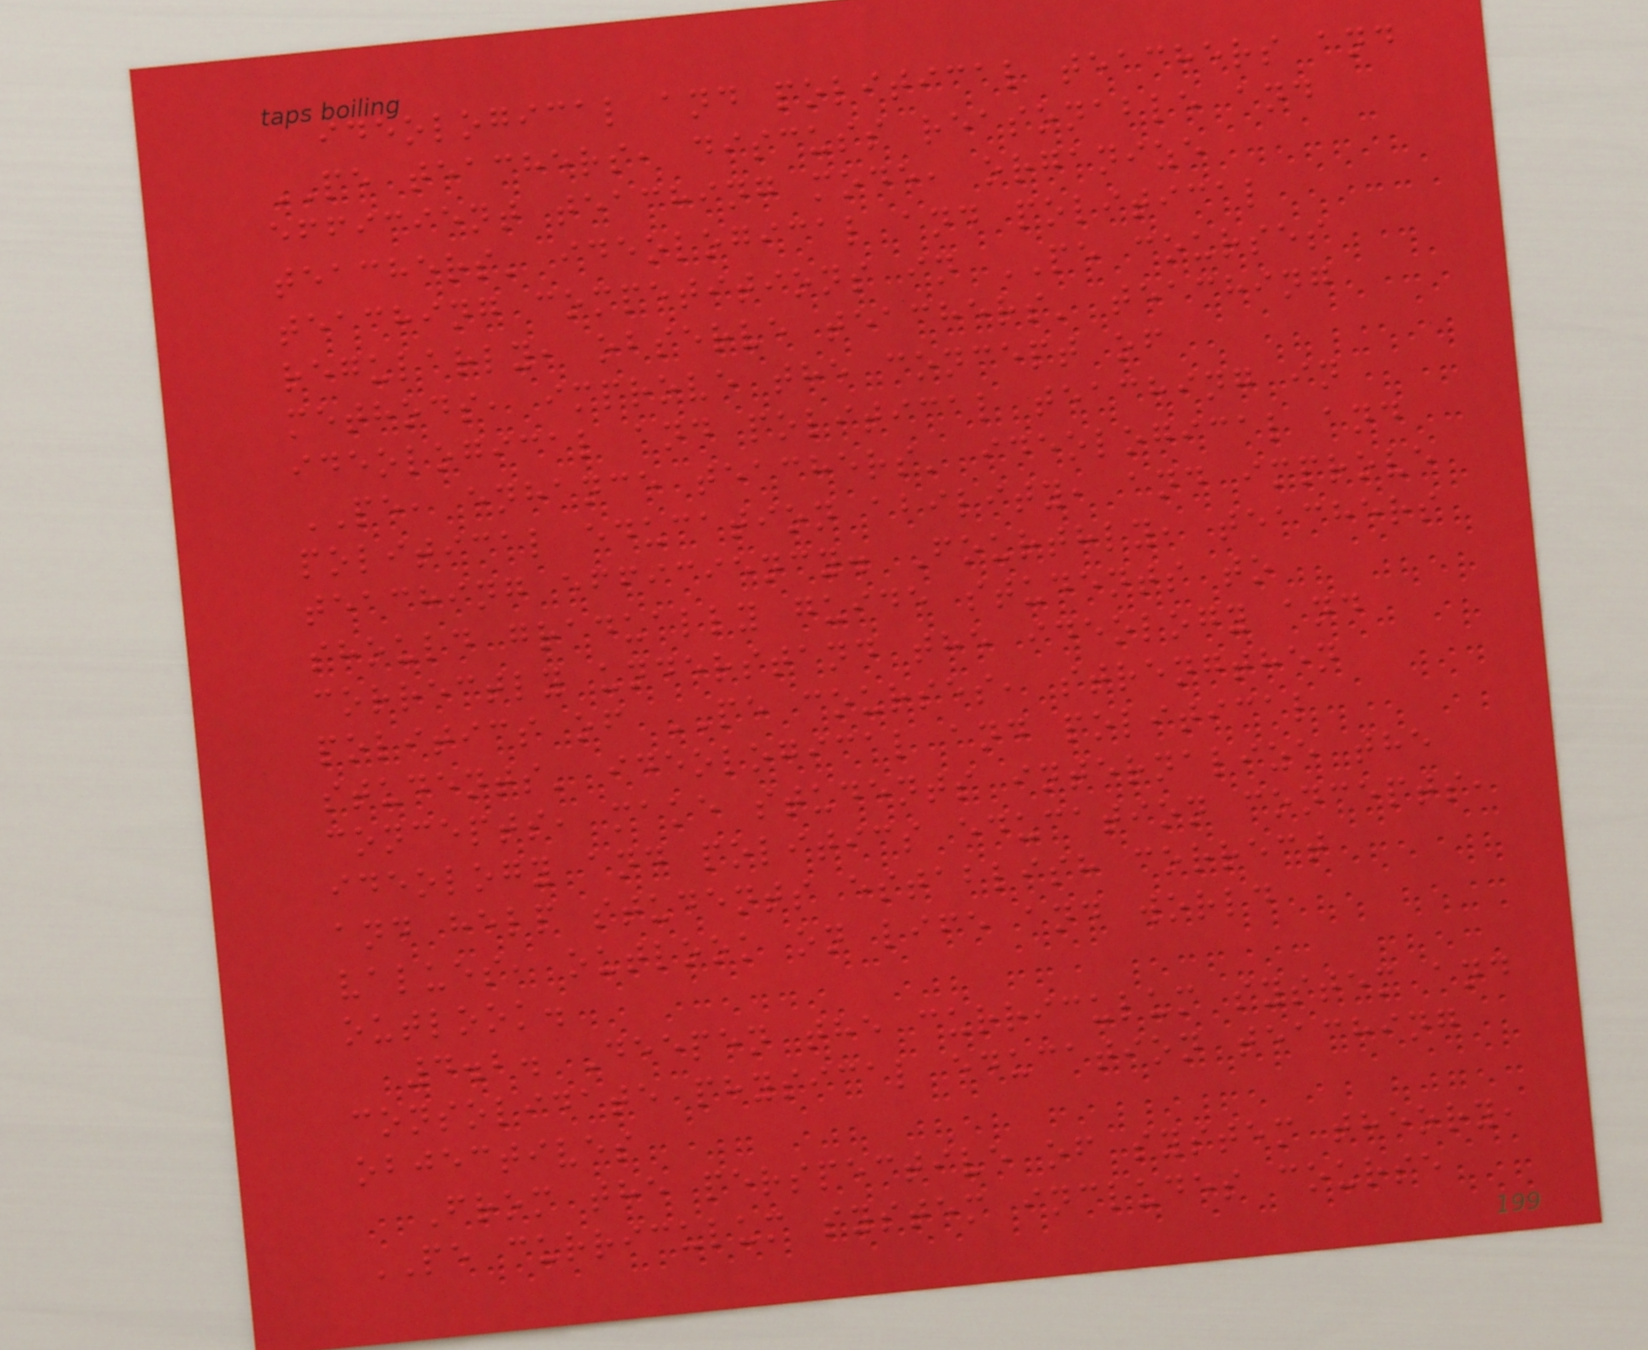ideological and political teachers and
PE teachers, discuss reasonable and
efficient teaching mode, organize
teachers' ideological and political
teaching competitions in PE courses
regularly, observe teachers' teaching
methods, improve the concept of
ideological and political teaching in
PE, enhance teachers' ideological and
political education ability, and improve
teaching efficiency. Fourthly, teachers
should gradually guide students to
correctly understand the ideology and
politics of PE courses, strengthen
students' ideological and political
concepts, make students internalize the
ideology and politics education concepts,
and help students establish correct
values, outlook on life and world
outlook.
4.2. Deepen the curriculum system and
consolidate physical education teaching
objectives
From the perspective of system theory,
PE curriculum system includes course
